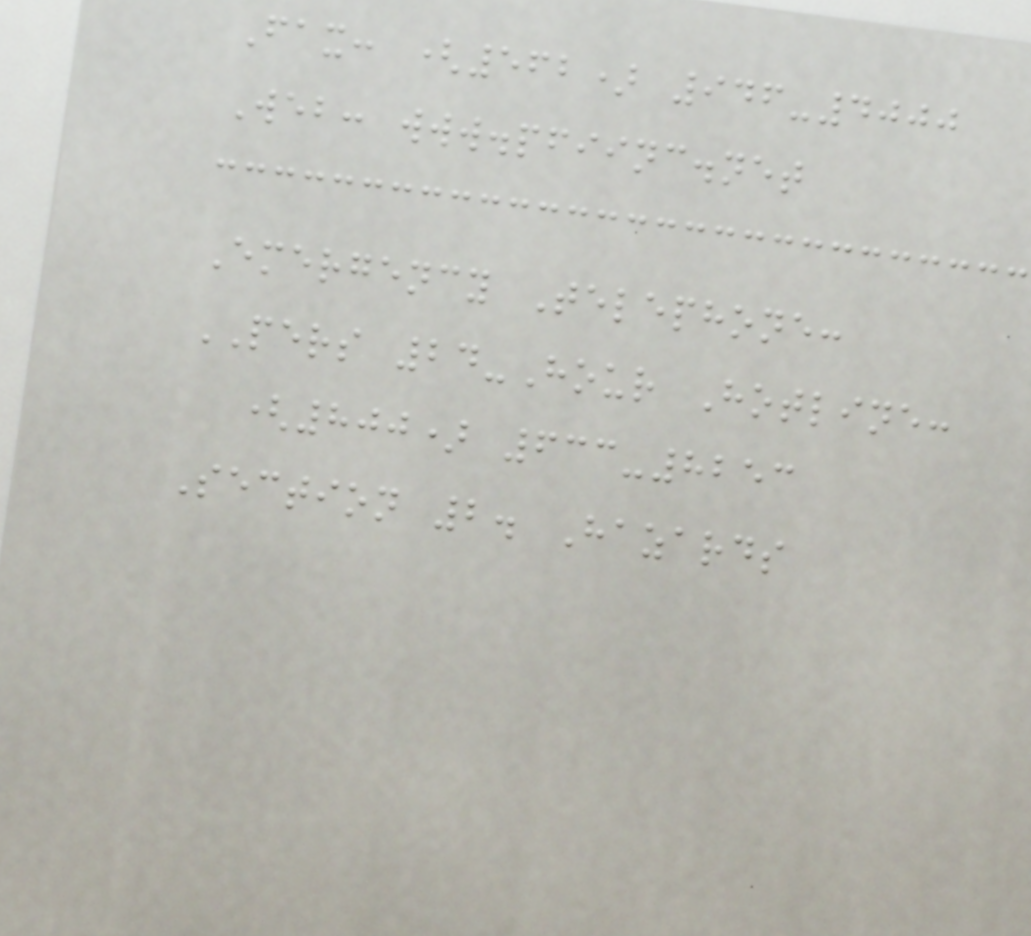Fax: (562) 946-4000
Web: www.pfiinc.net
Emergency Telephone:
PERS 24-Hour Hotline:
(800) 633-8253
Section 2. Hazards
